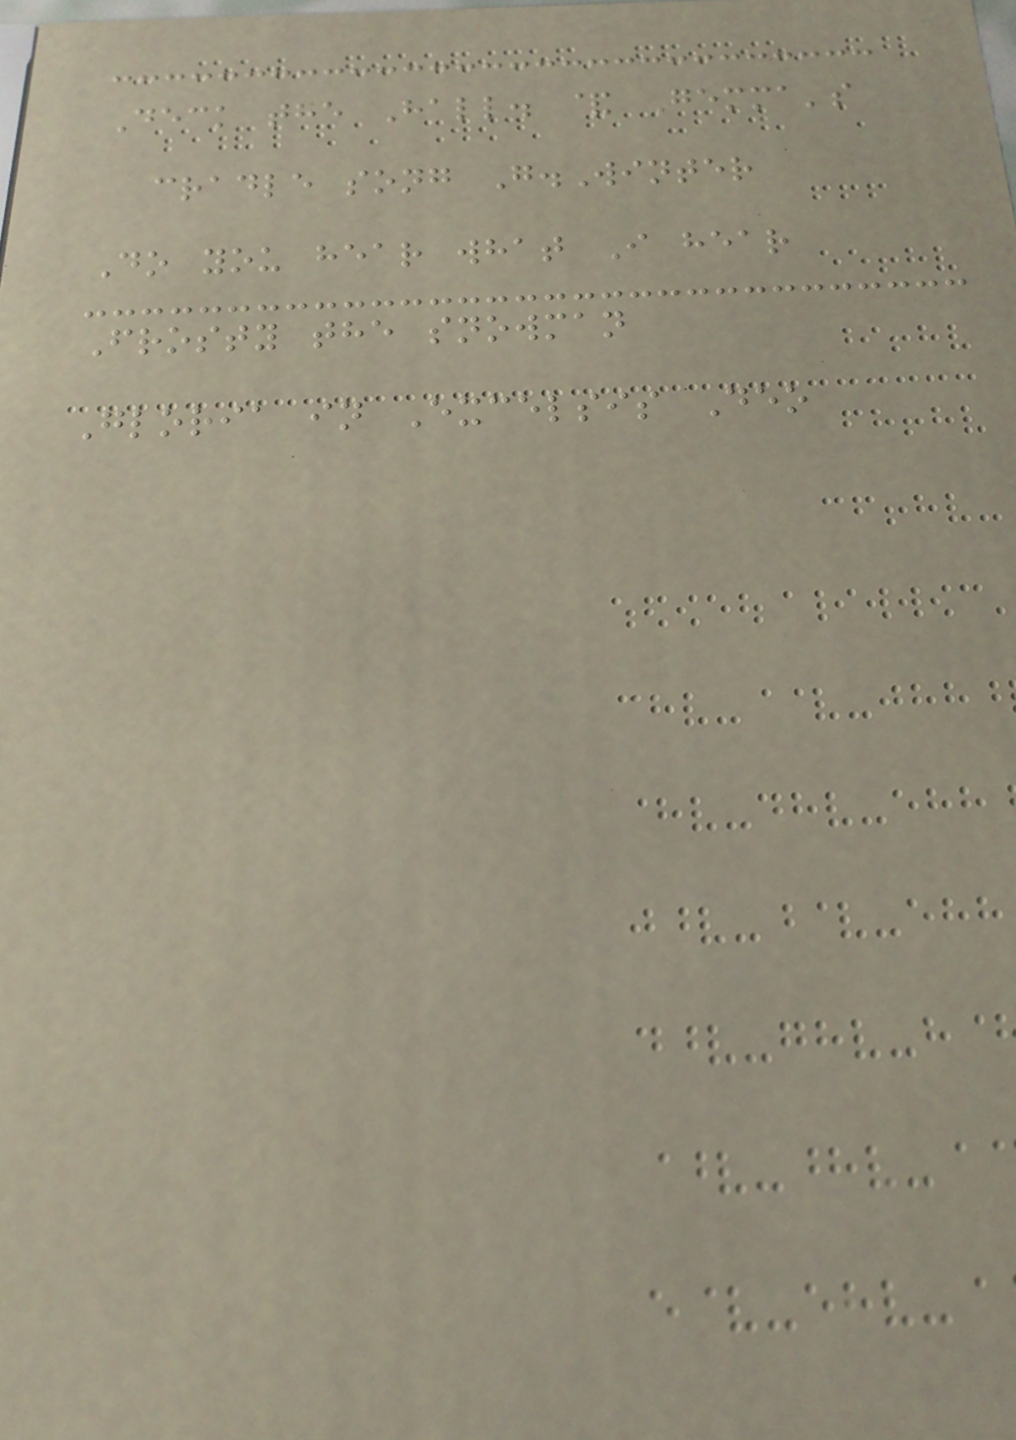Deck the Hall. & Gemma's
cradle song G.Winter
Do you hear what I hear
Frosty the snowman
Gloria in Excelsis Deo
